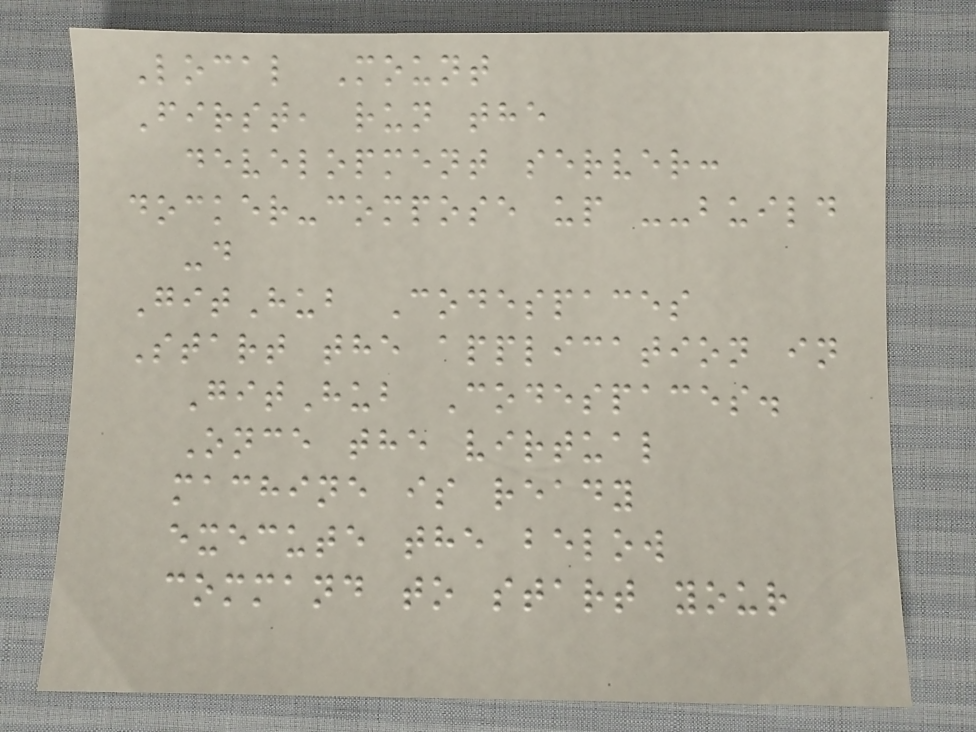Local Mount
First, run the
development server:
docker-compose up --build
-d
GitHub Codespaces
Start the application in
GitHub Codespaces.
Once the virtual
machine is ready
execute the below
command to start your
